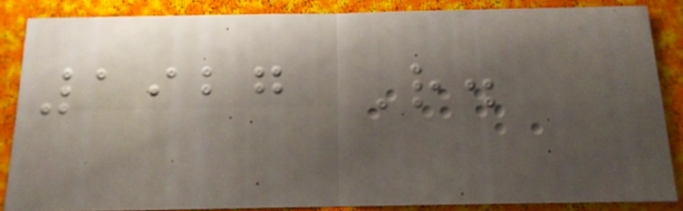1927 R.
